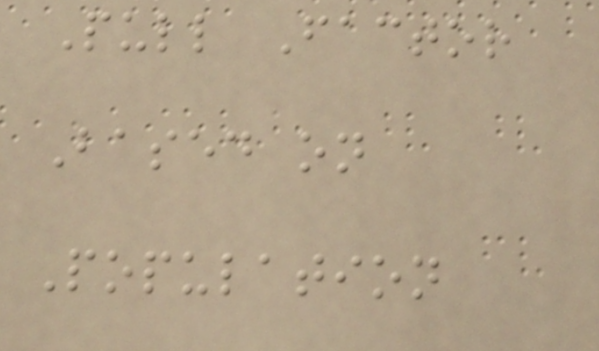Pull Factor
Based on
Population
